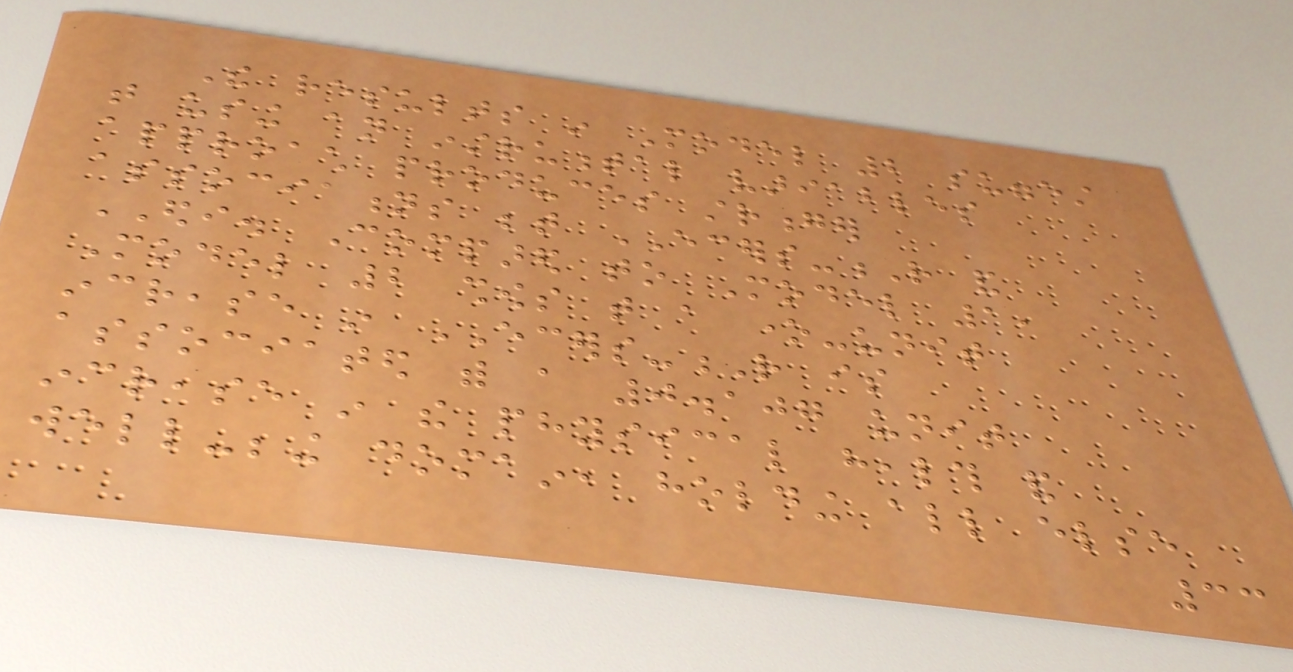The results in Model 2 suggest
that using an instrumental variables
approach produces stronger
associations between ECERS-R and
EDI. Compared to Model 1,
Model 2 shows that a one-unit
increase in ECERS-R is
associated with a 0.107 unit
increase in the physical health and
well-being domain, holding all else
33
